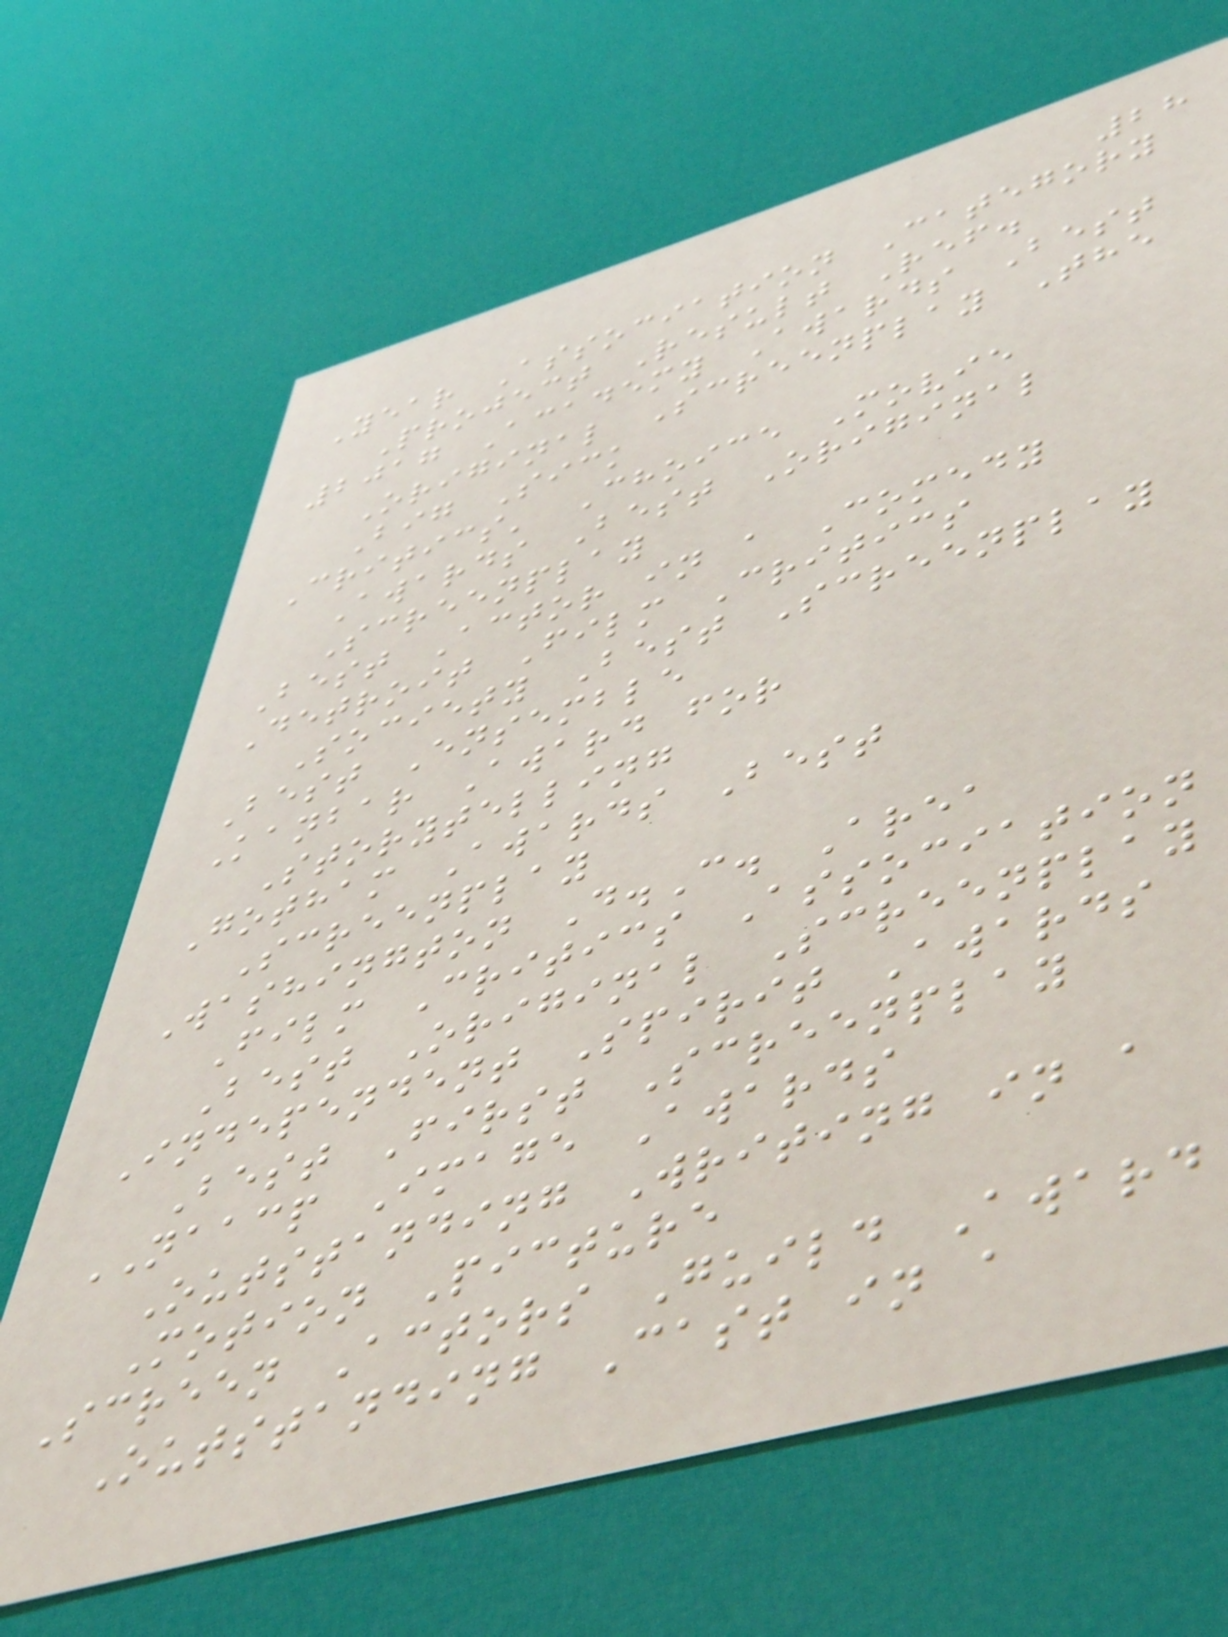28
Year Association Category
Project Result Ref.
2017 Academy Awards Best
Original Screenplay The
Big Sick
Critics' Choice Movie
Awards Best Original
Screenplay
Best Actor in a Comedy
Detroit Film Critics
Society Best Screenplay
Best Ensemble
Kanbar Award for
Storytelling
Gotham Awards Best
Screenplay
Washington D.C. Area
Film Critics Association
Best Original Screenplay
Independent Spirit Awards
Best First Screenplay
NAACP Image Awards
Outstanding Writing in a
Motion Picture
Screen Actors Guild Award
Outstanding Cast in a
